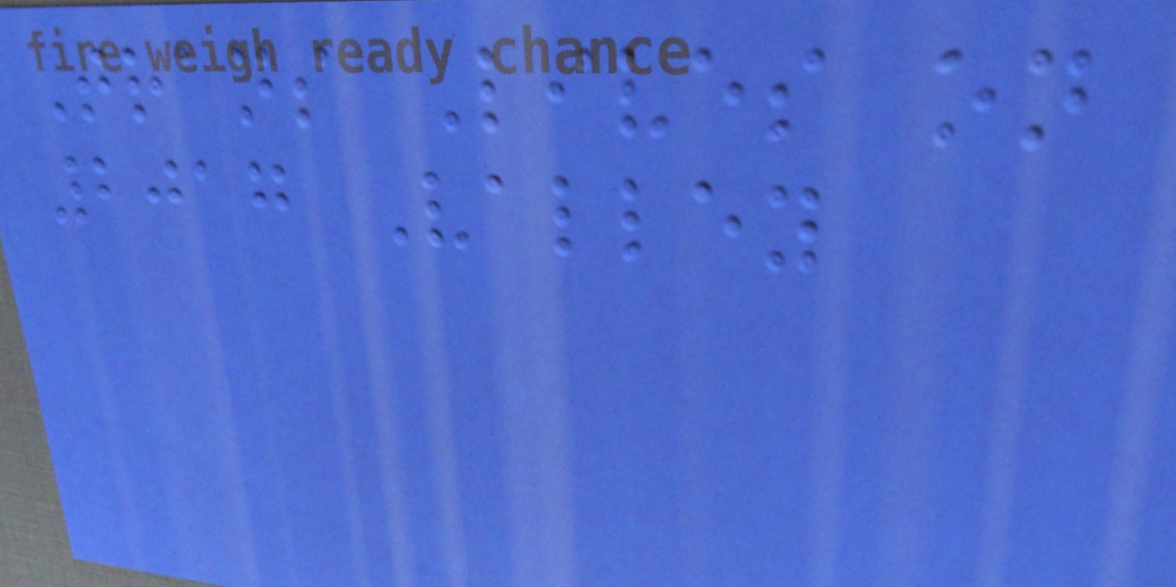Trans Lives on
2017 Valley
